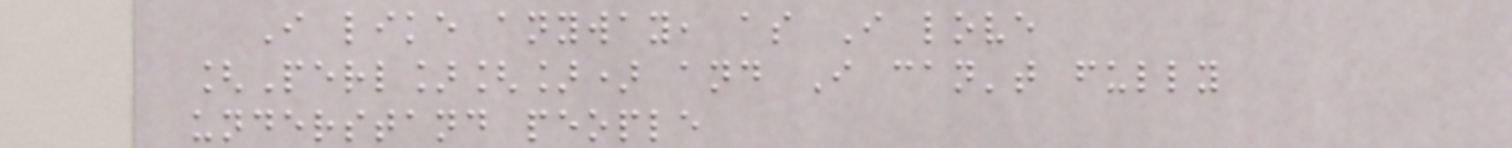I like anyway, as I love
[Perl][]) and I can't fully
understand people
